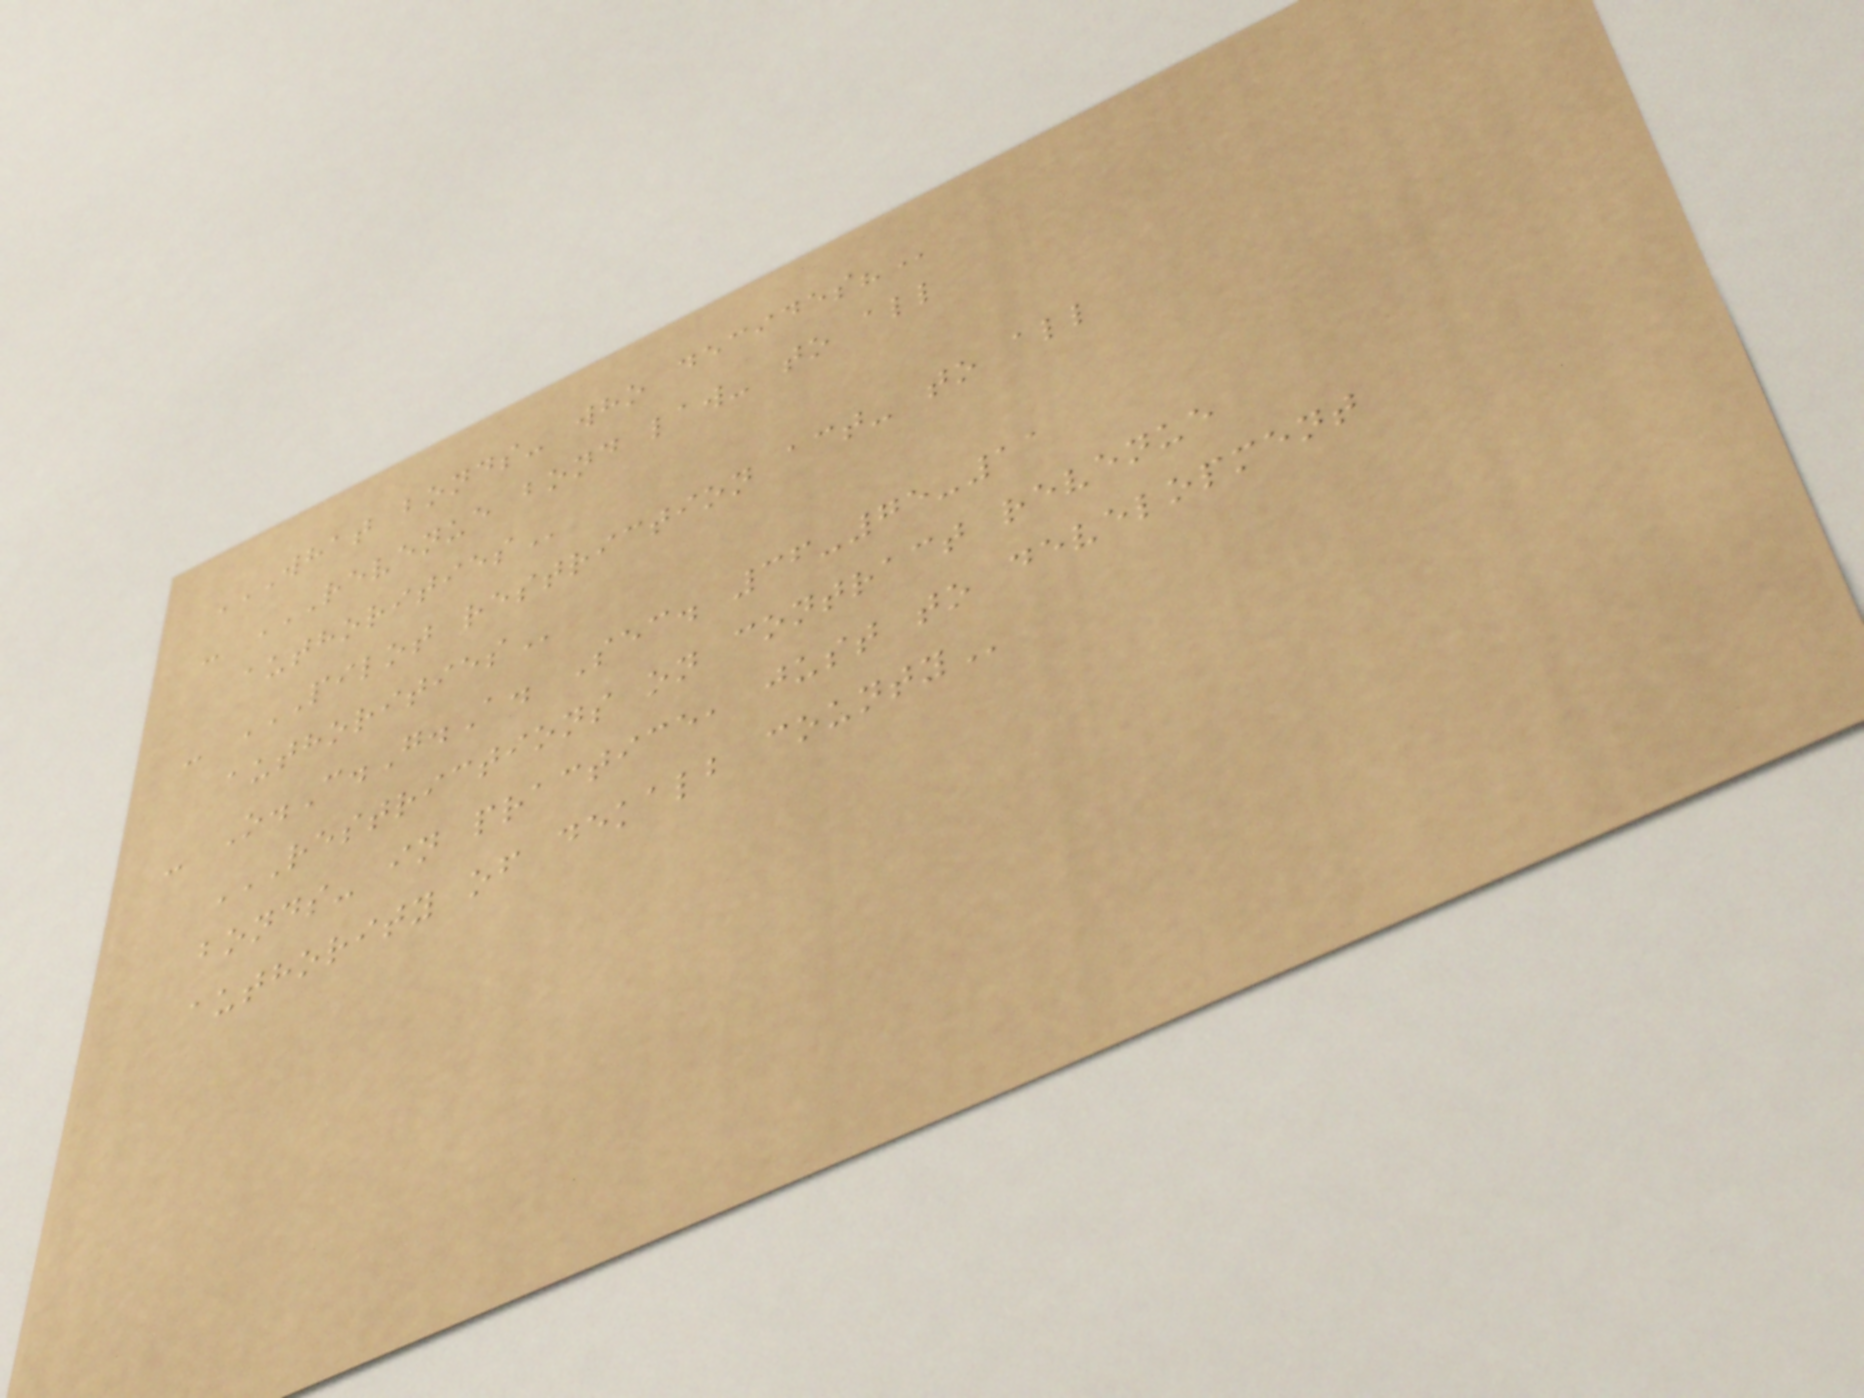WHAT BONDS- WHO DECIDES?
- REVENUE BOND LAW- TO ALL
AUTHORITIES
- PILOT RESTRICTION ACT- TO ALL
AUTHORITIES
- O.C.G.A. Sec. 36-75-11
RESTRICTIONS ON CONTRACT REVENUE
BONDS- IN PRACTICE, JUST TO DEVELOPMENT
AUTHORITY OF DEKALB COUNTY
